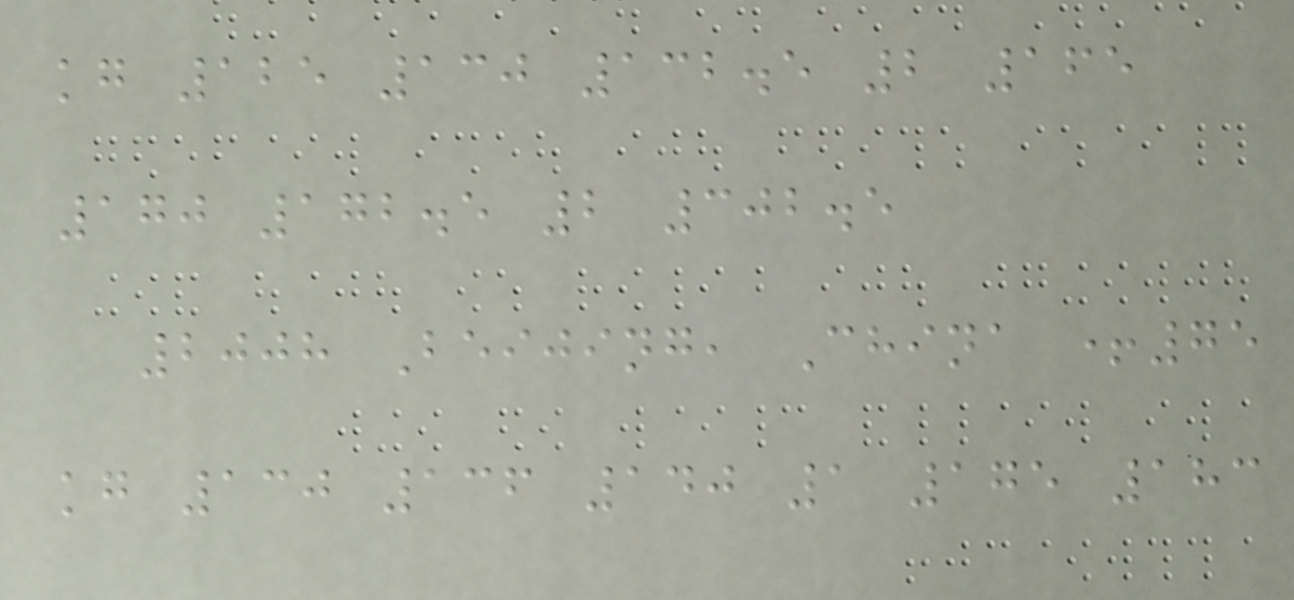kg 125 130 132.5 2 165
170 172.5 2 302.5
2008 Beijing, China +75
kg 130 136 140 1 175 183
